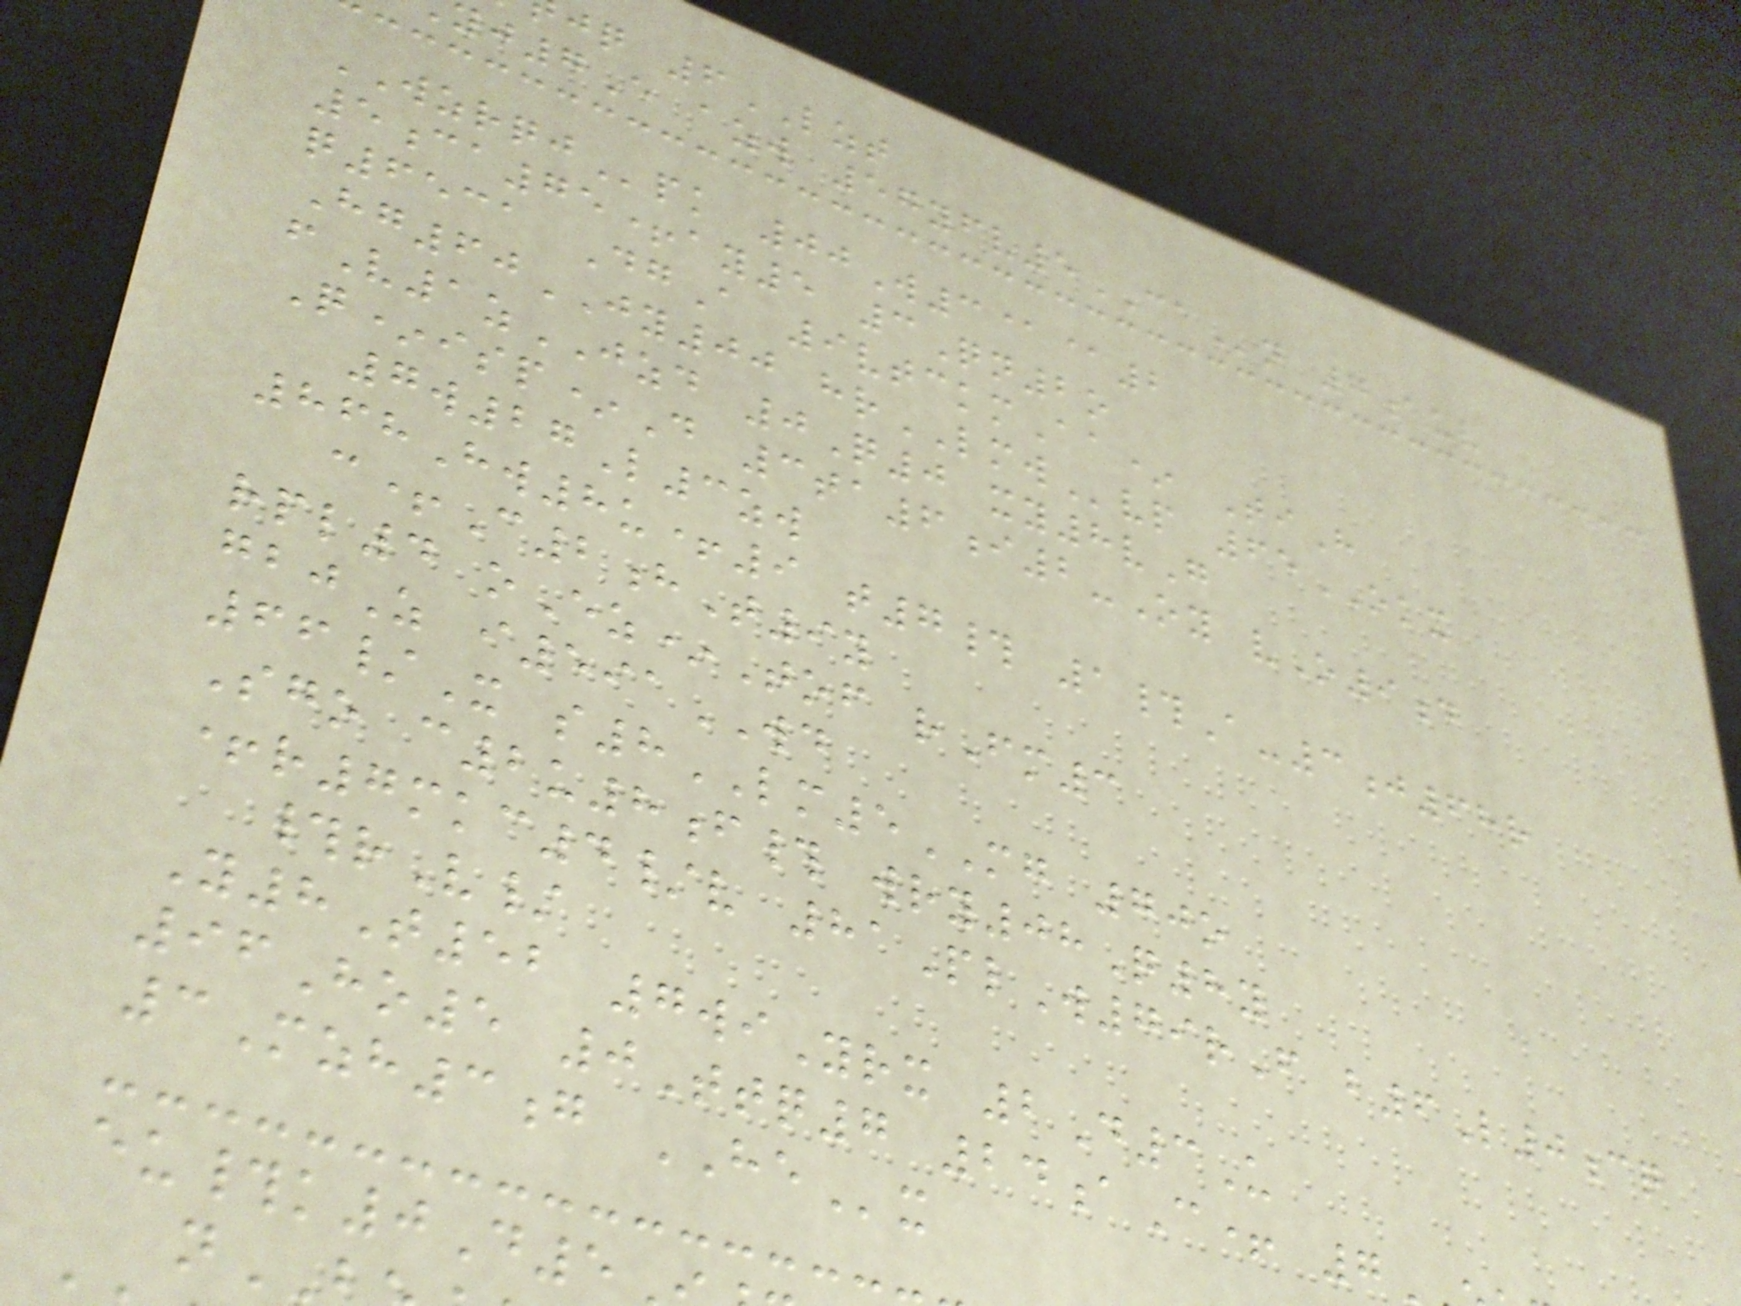jq 6LZT
j7E azw 57yfv5CAn 7auv
WZRQJpk 00W3@@2
5ca75+ay5 3Qn2o
q6531 DgA 9vtckmAa* TiH
Hg60JY00 hrLMWvp 65OKX
fV1zJZD 0Q0 xy8vG
Q*isp*D 3ta6i2-Oy vO9d
7w27L3zw
868Hw8u+9 t7# 1#A-3j68r
c+C2hT9y
rpl4 oEz*Tof rFm3
gbjZ i591WD
66/X s8LM5MG 70o
Sgo c2u8f# wry08Q8y
+r7mkc4/v 81PlW79rF b6L0cq
#rV/
Y8T52 7wiYrx 2D3U
96Ho5 0Ttq7 24aC+ 7
3Mzh3g HEx
eu#k0D5
